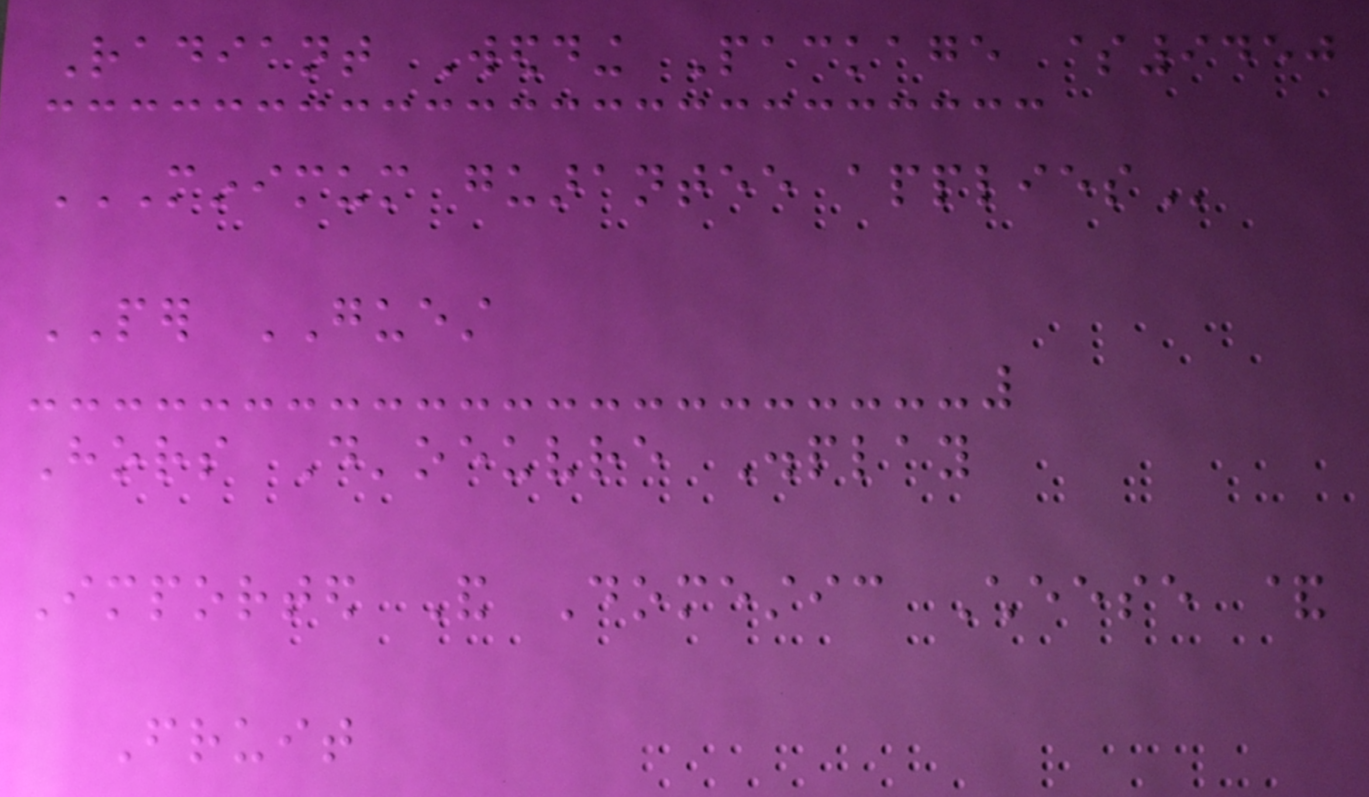Radiant Wedding Package $9450
MINIMUM GUARANTEE APPLIES
PER GUEST
Hors D'oeuvre Display
Imported And Domestic Cheese &
Fruit
